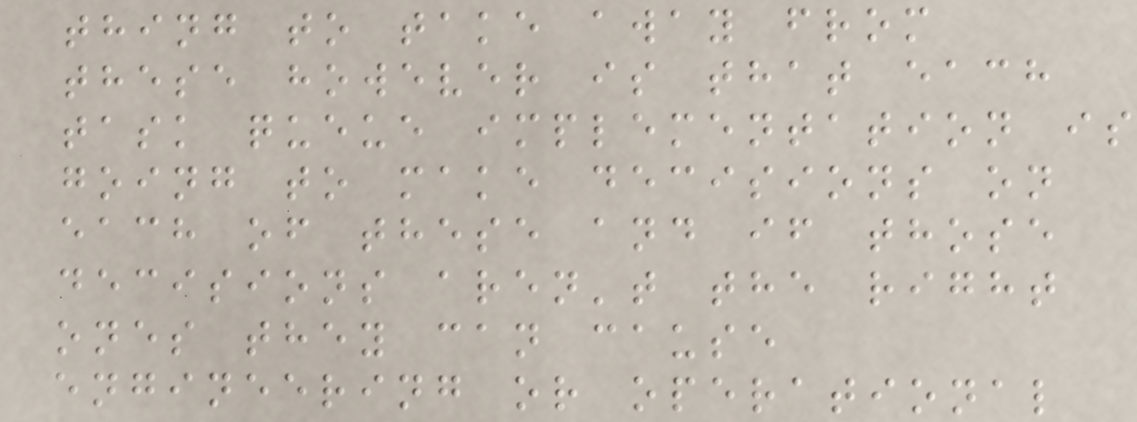thing to take away from
these however is that each
task queue implementation is
going to make decisions on
each of these and if those
decisions aren't the right
ones they can cause
engineering or operational
